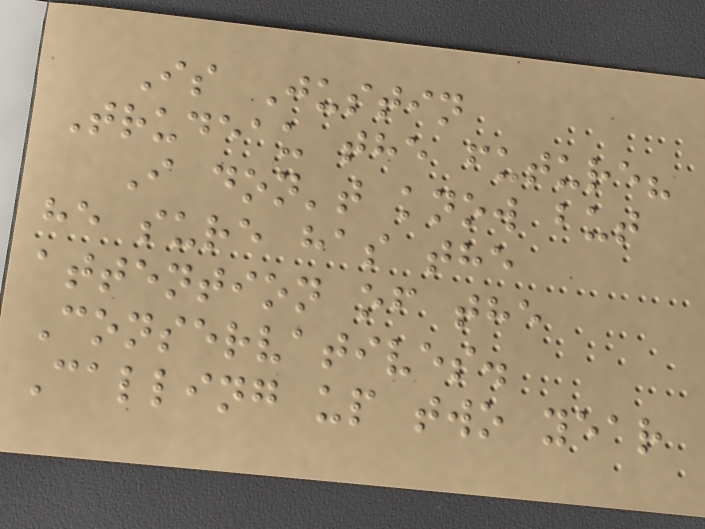Is Justin
Trudeau the future?
I don't know but
he sure has the
attention of the
Conservatives.
Calling up two year
